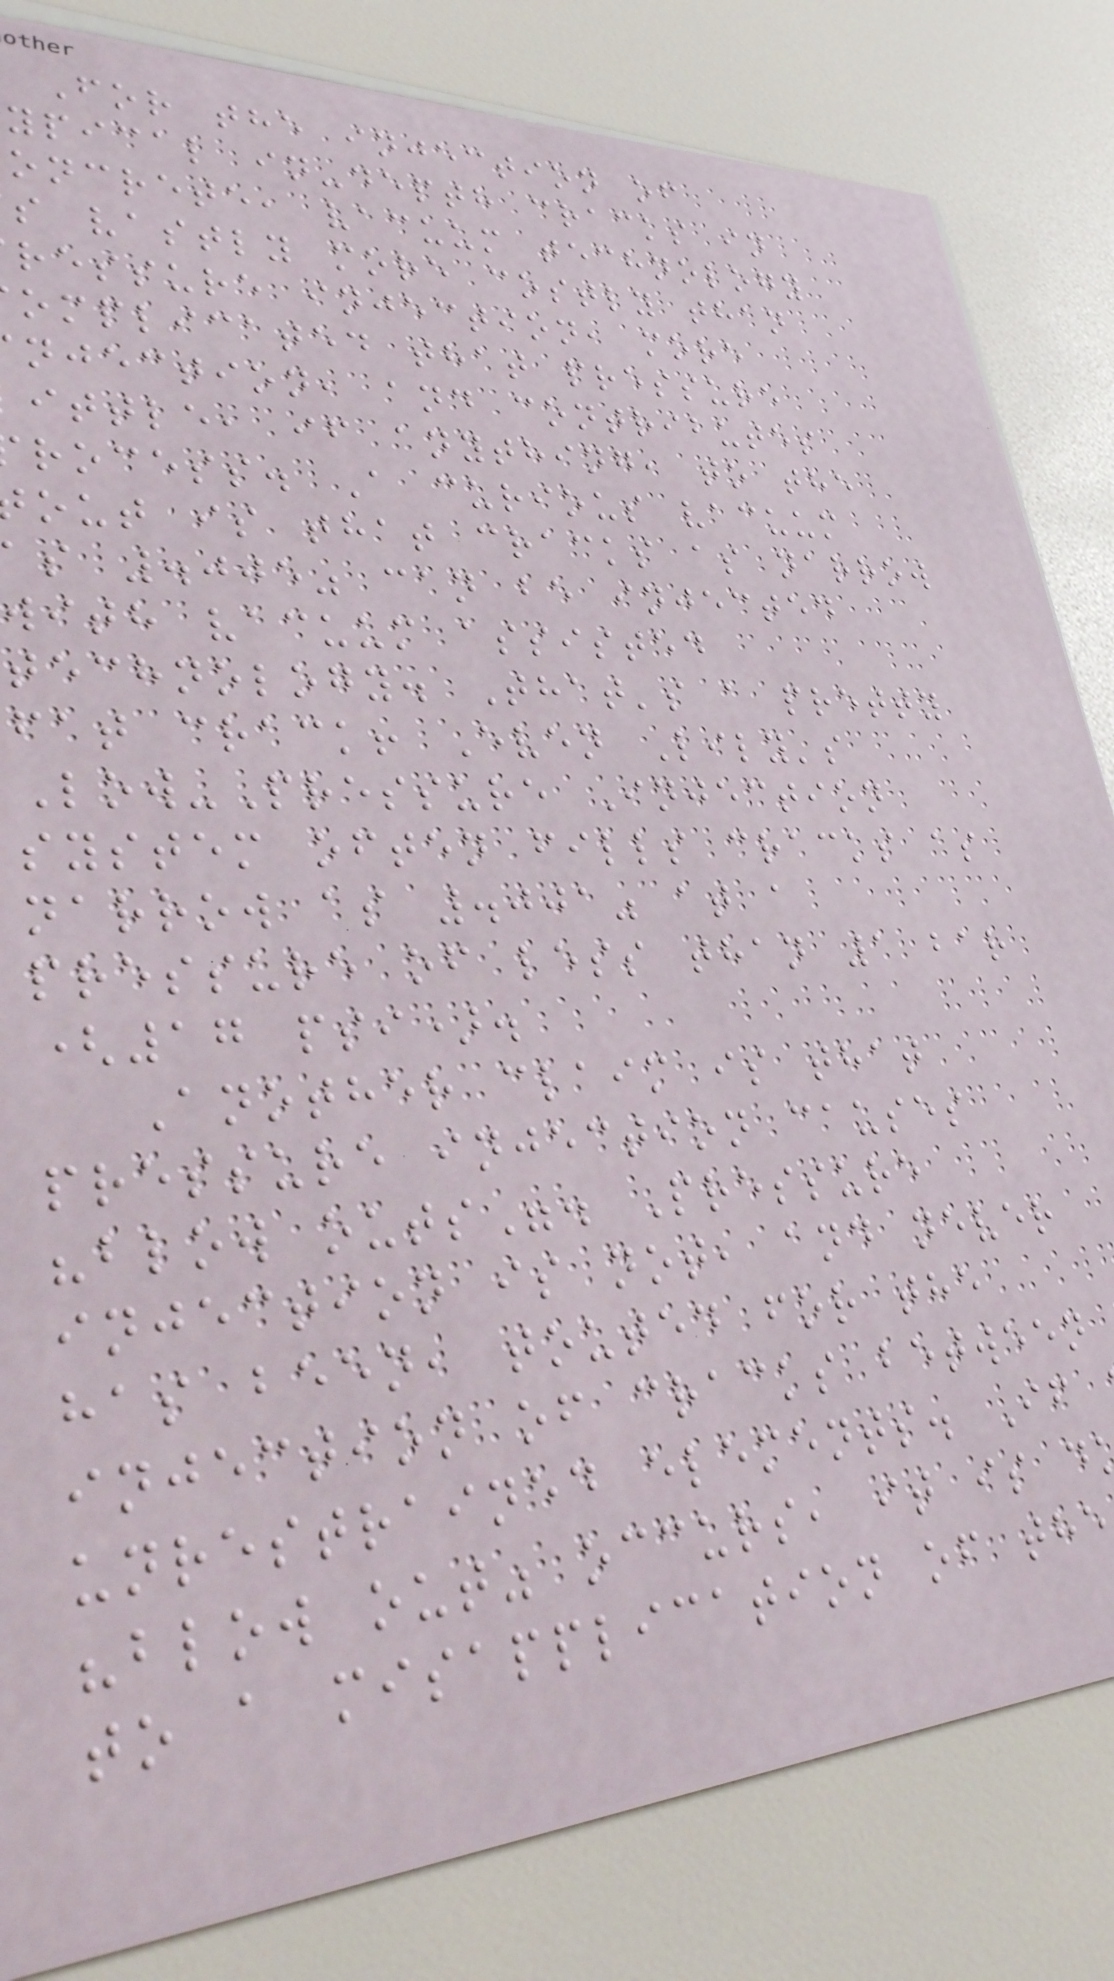For the injection of
ypical in-depth cracks in
oncrete, vacuum technology
s vastly more costly than
ressure injection, more
omplicated that pressure
njection, and contributes
ittle, if anything, to the
rocess. A curious vacuum
out is that cracks as narrow
s .005" can be injected
with vacuum assisted
technology. That's a pretty
fat crack! Even Lily's
Low-Pressure Injection
system often fills cracks as
narrow as .001" at a
pressure of less than 1 bar
(17 psi).
Another claim is that
pressure injection causes
"blow outs". Pressure
injection is not, and never
has been, touted for the
injection of cracks between
unrestrained elements. If
"blow out" occurs, it is d
to a misapplication of the
